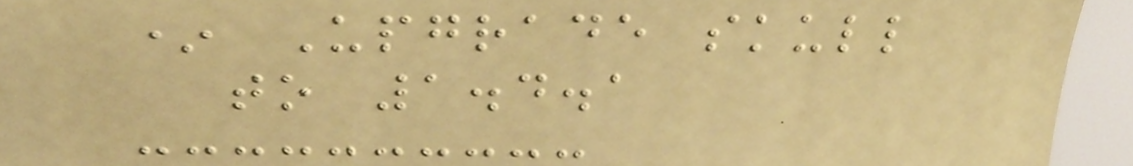* Upgrade skull
to 1.4.1
